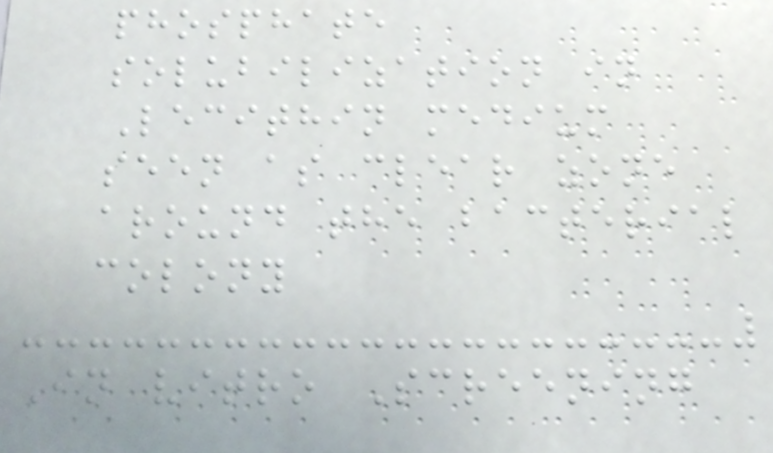phosphate
solubilization in
Lecithin medium
seen as clear zone
around the bacterial
colony
In vitro Screening
